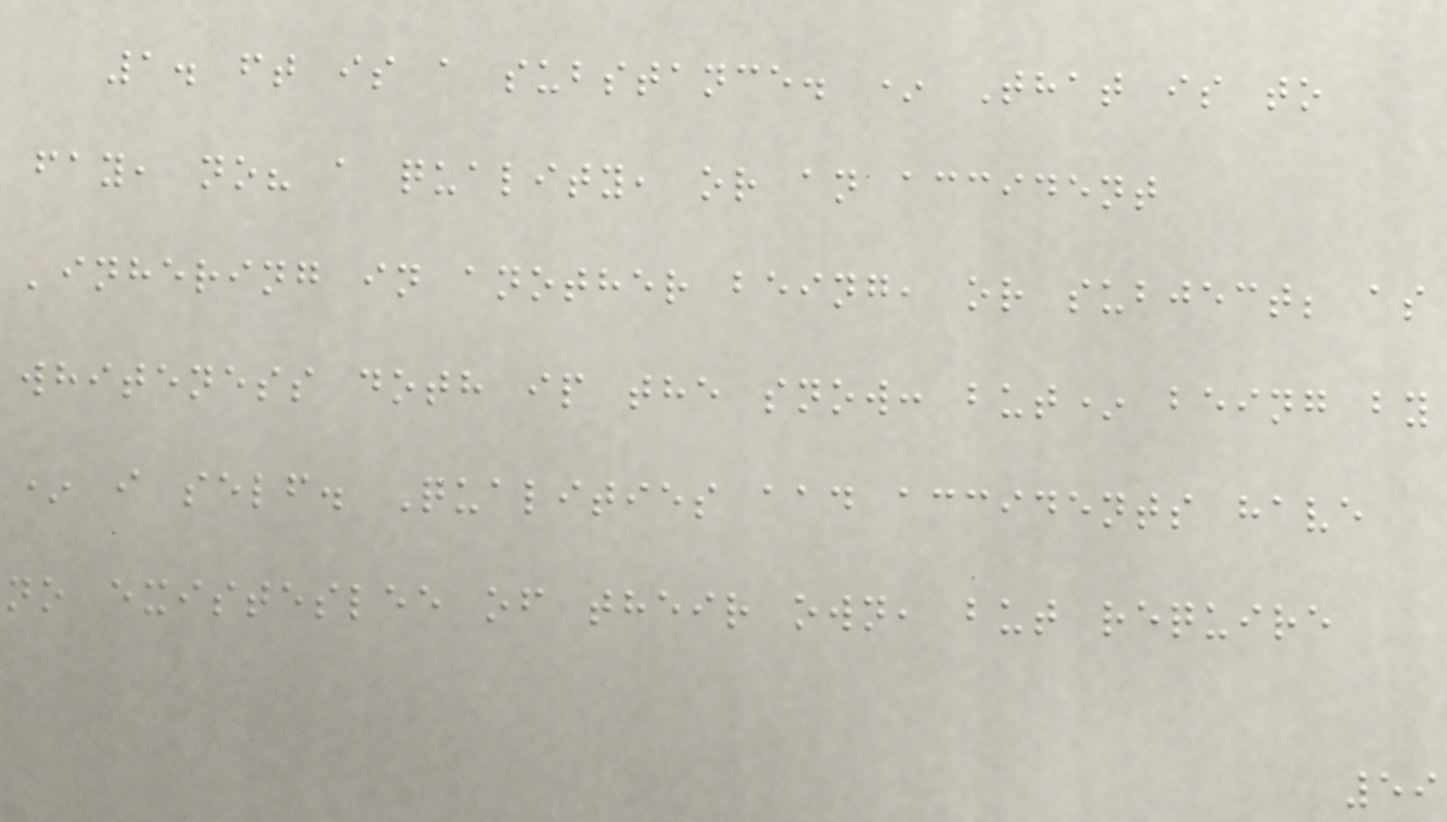1. ft is a substance. * That is to
fay, no? a quality, or an accident
'inhering in another being, or subject; as
whiteness doth ip the snow: but* being by
* i self. Qualities aad accidents have
no existeslee of their own, but require
59
